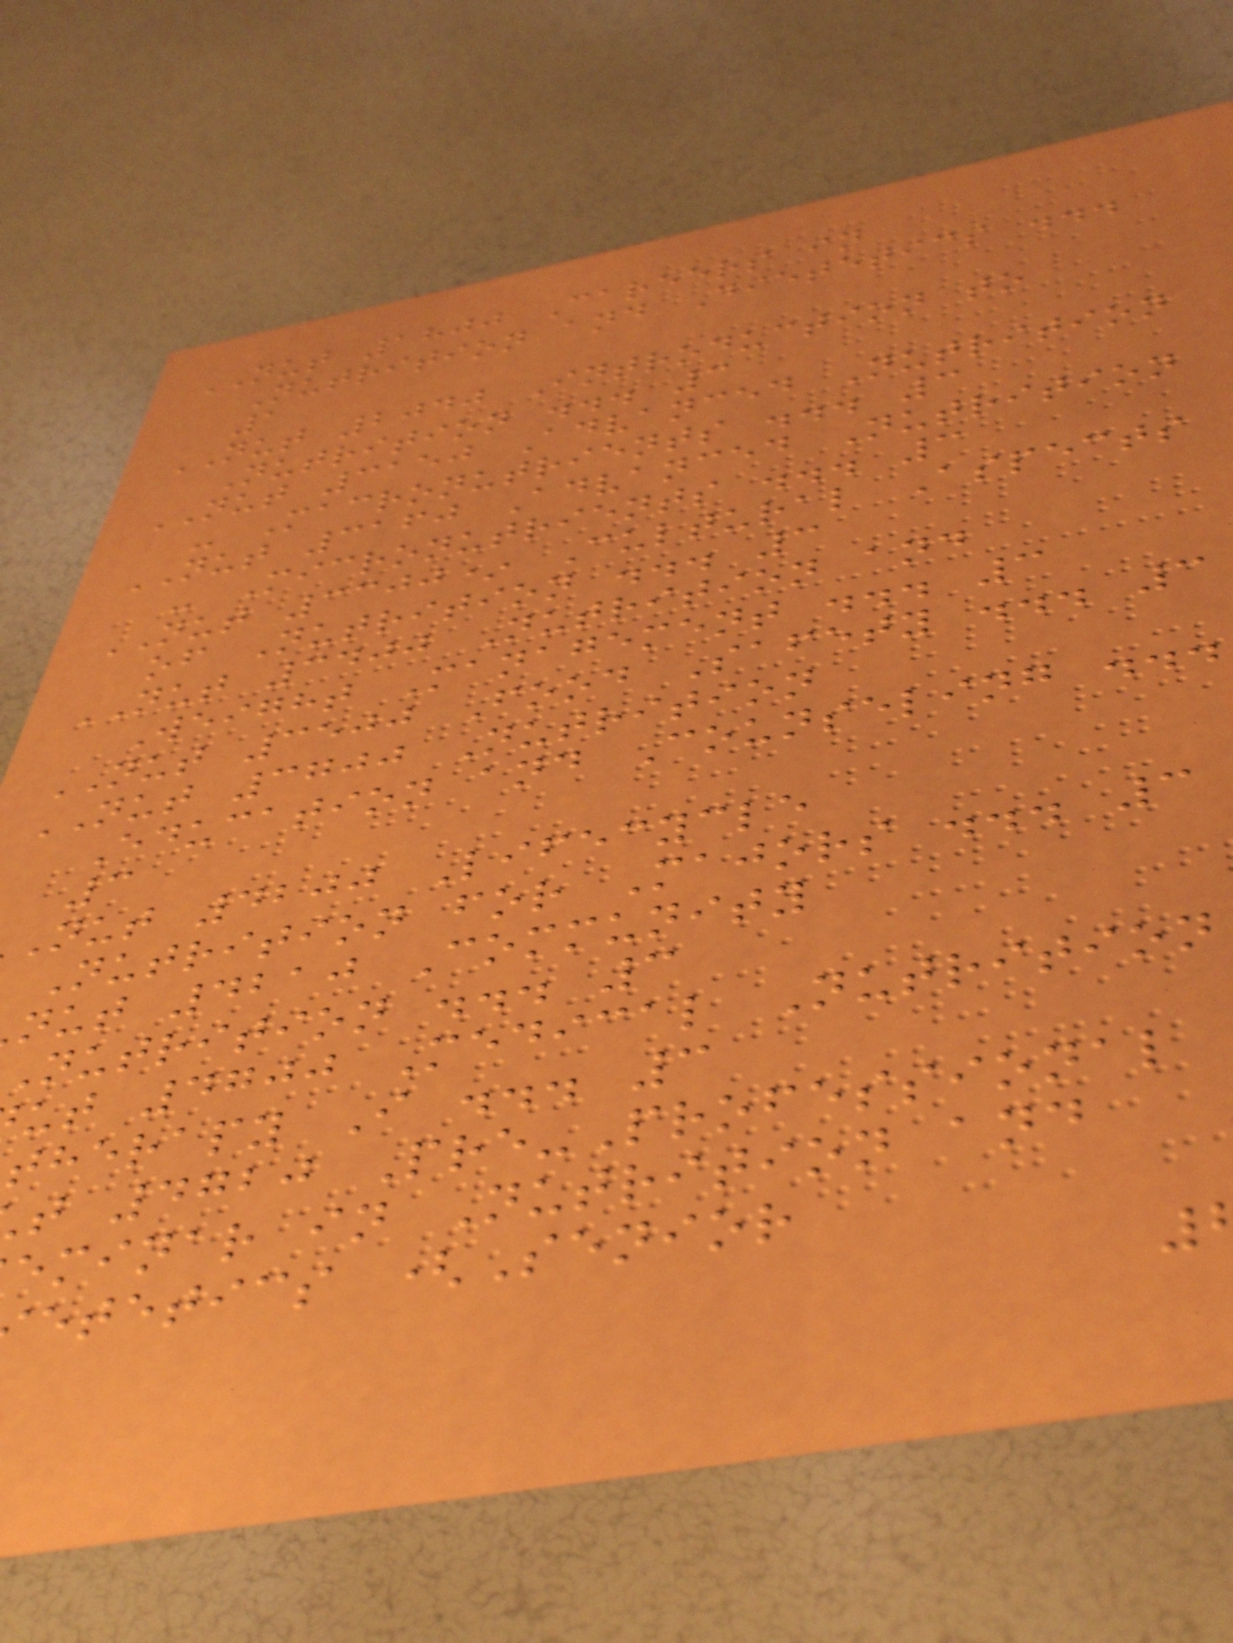NUT 1800 Careers in
Nutrition and Dietetics ...
1
NUT 2040 Introduction to
Nutrition ... 3
NUT 3150 Advanced Nutrition
- Macronutrients ... 3
NUT 3160 Advanced Nutrition
- Micronutrients ... 3
NUT 3300* Cultural Aspects
of Nutrition ... 3
NUT 3400 Nutrition and
Weight Management ... 3
NUT 3500 Food Safety ... 3
NUT 3700 Nutrition
Education and Counseling ...
3
nut 4200 Lifecycle
Nutrition for Majors ... 3
nut 4210 Community
Nutrition ... 3
ut 4700 Medical Nutrition
therapy I ... 3
t 4720 Pre-Professional
eminar in Nutrition and
etetics (Senior
